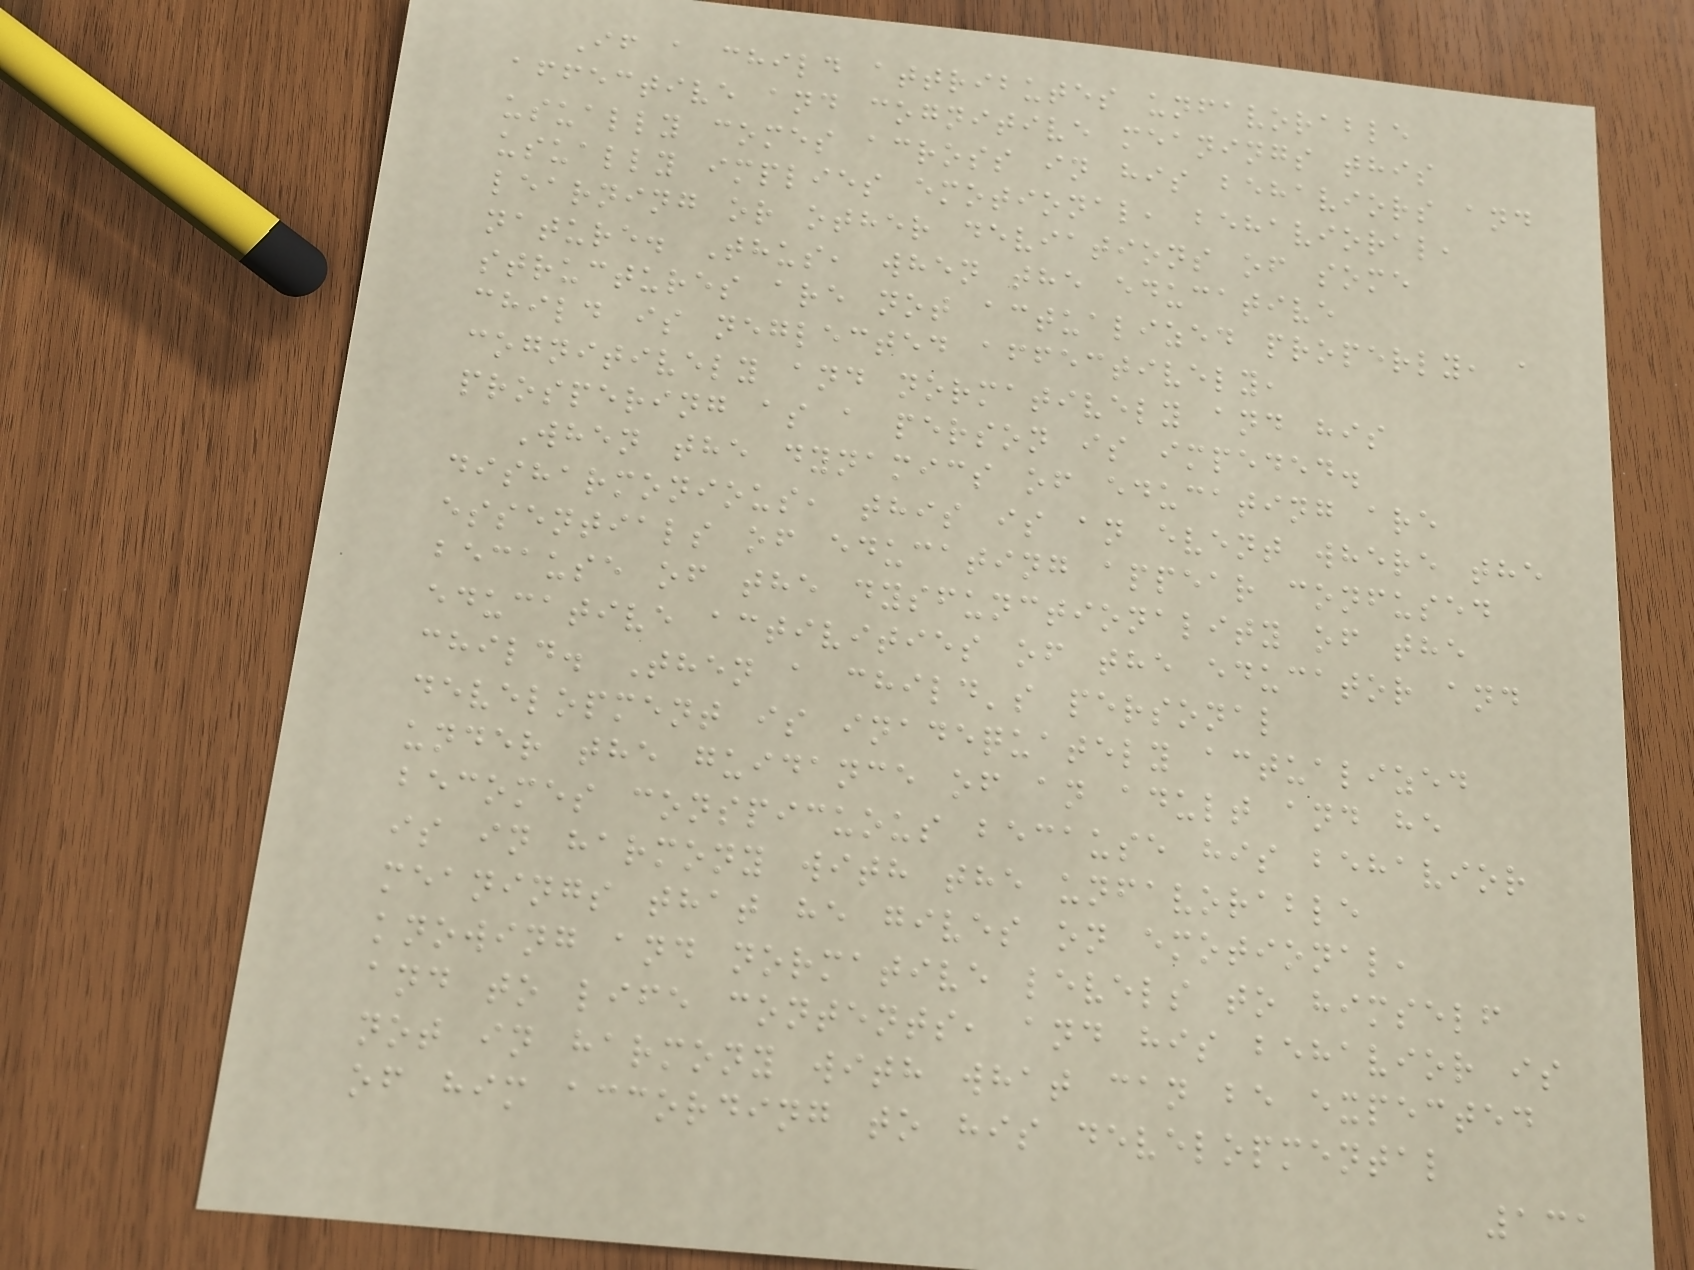If a child attributes unfavorable
affective and cognitive meanings this
usually comes across in his behaviors and
usually implies emotional, behavioral,
learning or other deviations of some
nature. Thus, when the educative
structures are not actualized properly, a
child is neglected affectively,
cognitively and normatively and his
prospering as a person is impeded.
When the dynamics of educating are
disharmonious, this is an event where the
essentials of educating appear confused
because of the dysfunctionality of the
educative activities of the educator and
child. Then a child's personal
development is inadequately actualized
under the guidance of an adult and he
becomes conspicuous because his behavior
is in harmony with the unfavorable
meanings that he gives on emotional,
knowing and normative levels to himself
and to life contents, and his behavior is
not in harmony with what can be expected
of him according to his developmental
131
